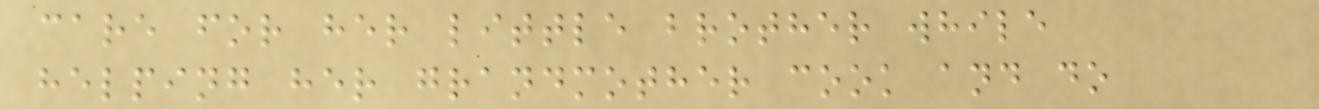care for her little brother while
helping her grandmother cook and do
